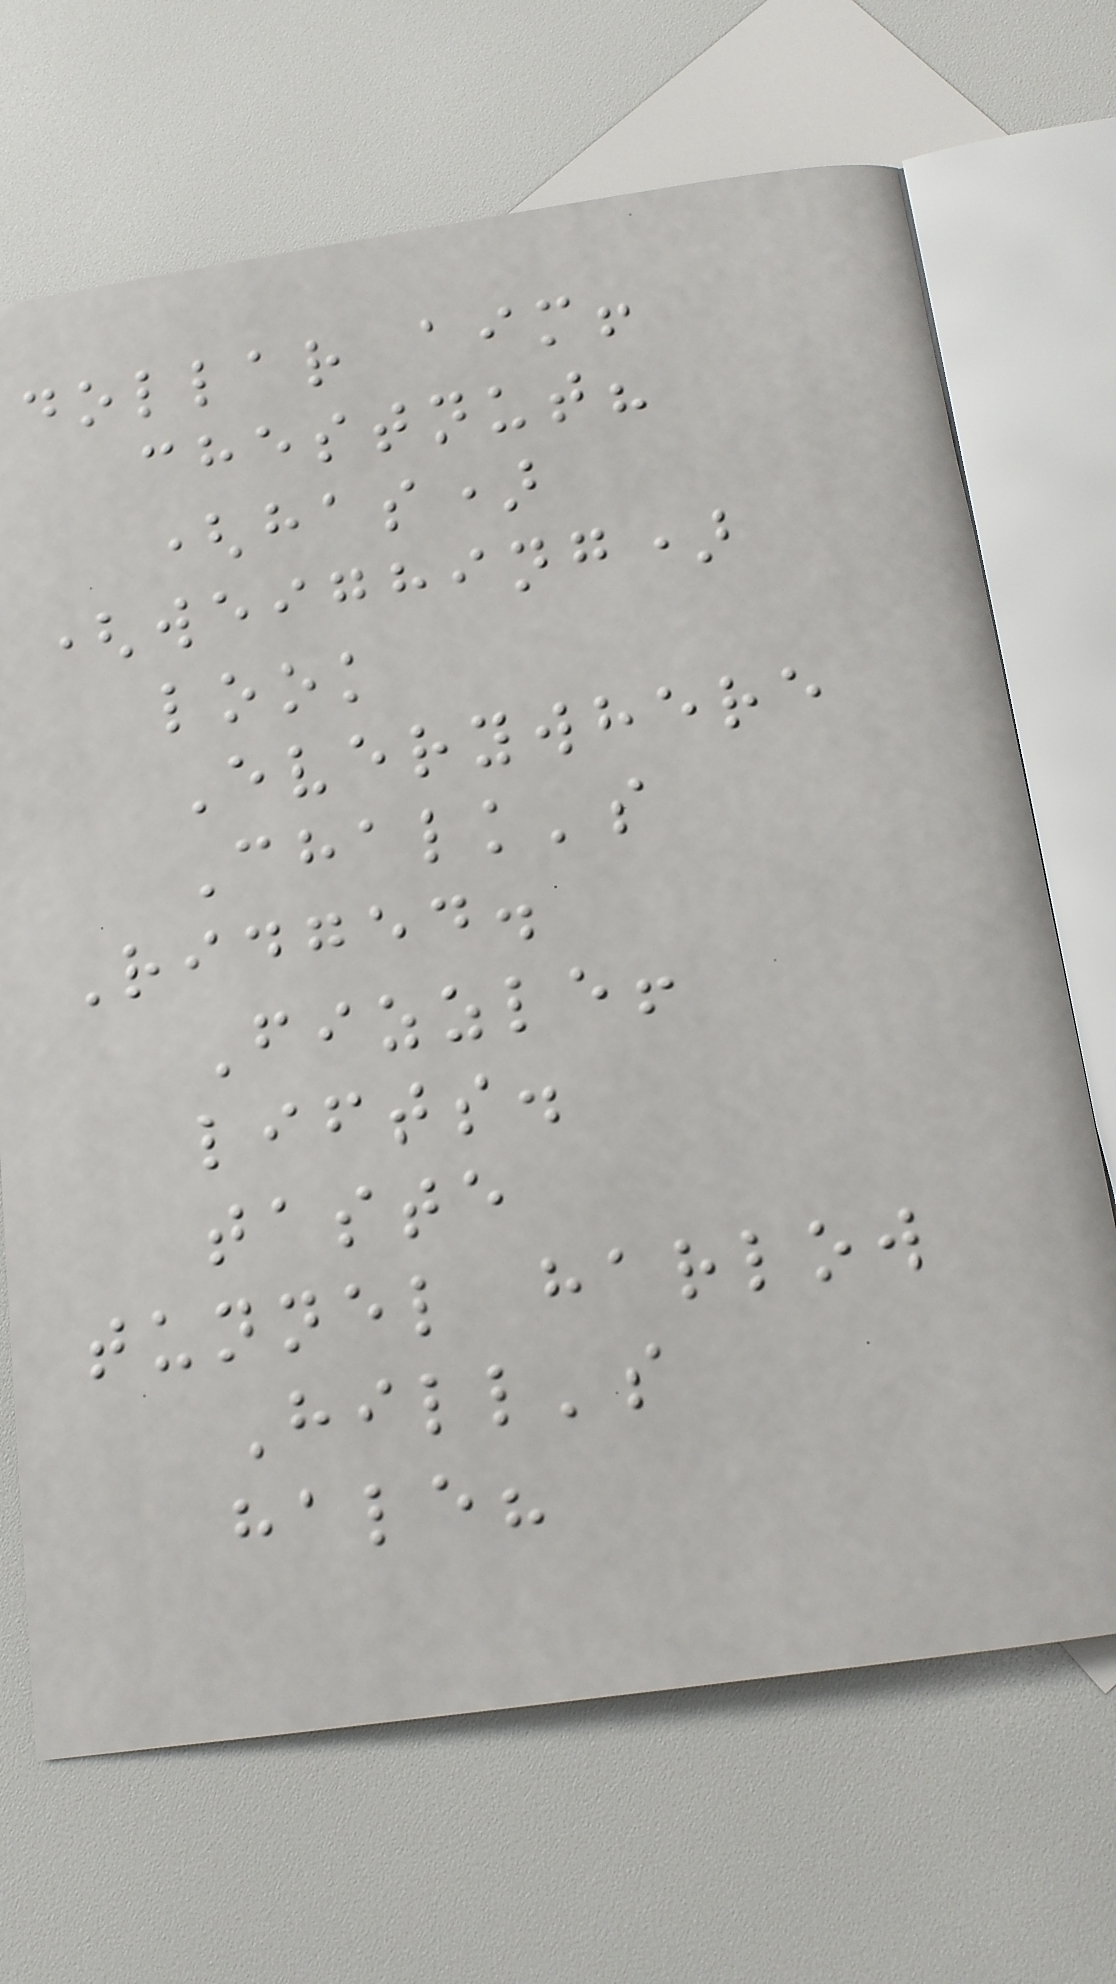dollar aim!
chestnut?
(has)
(weighing)
look
Everywhere
Chalk's
Ridged.
Fizzle!
lifts.
taste
tunnel harlow
Hill's
hale?
